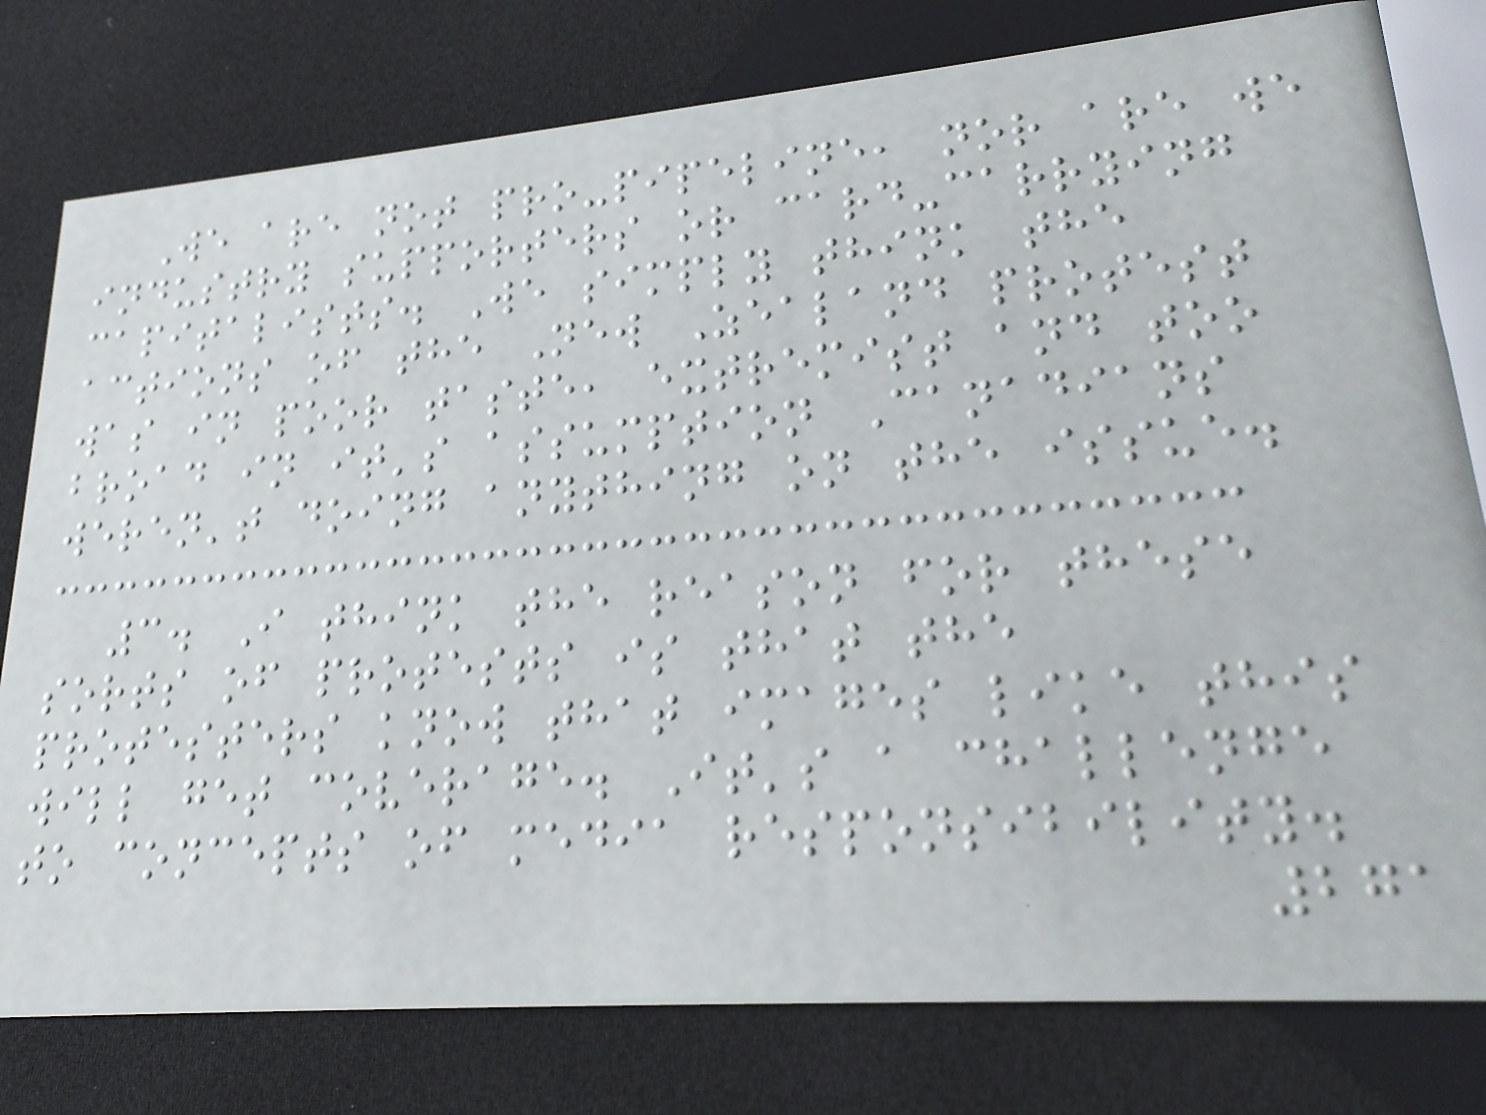We are not pro-pipeline, nor are we
industry supporters or card-carrying
capitalists. We simply think the
actions of the New Zealand protest
was in poor taste, extremist and too
broad in it's assumption Canadians
weren't doing anything on the issue.
3. I think the reason for these
sorts of protests is that the
protesters know that images like this
will get coverage. It's a challenge
to concepts of media responsibility.
271
